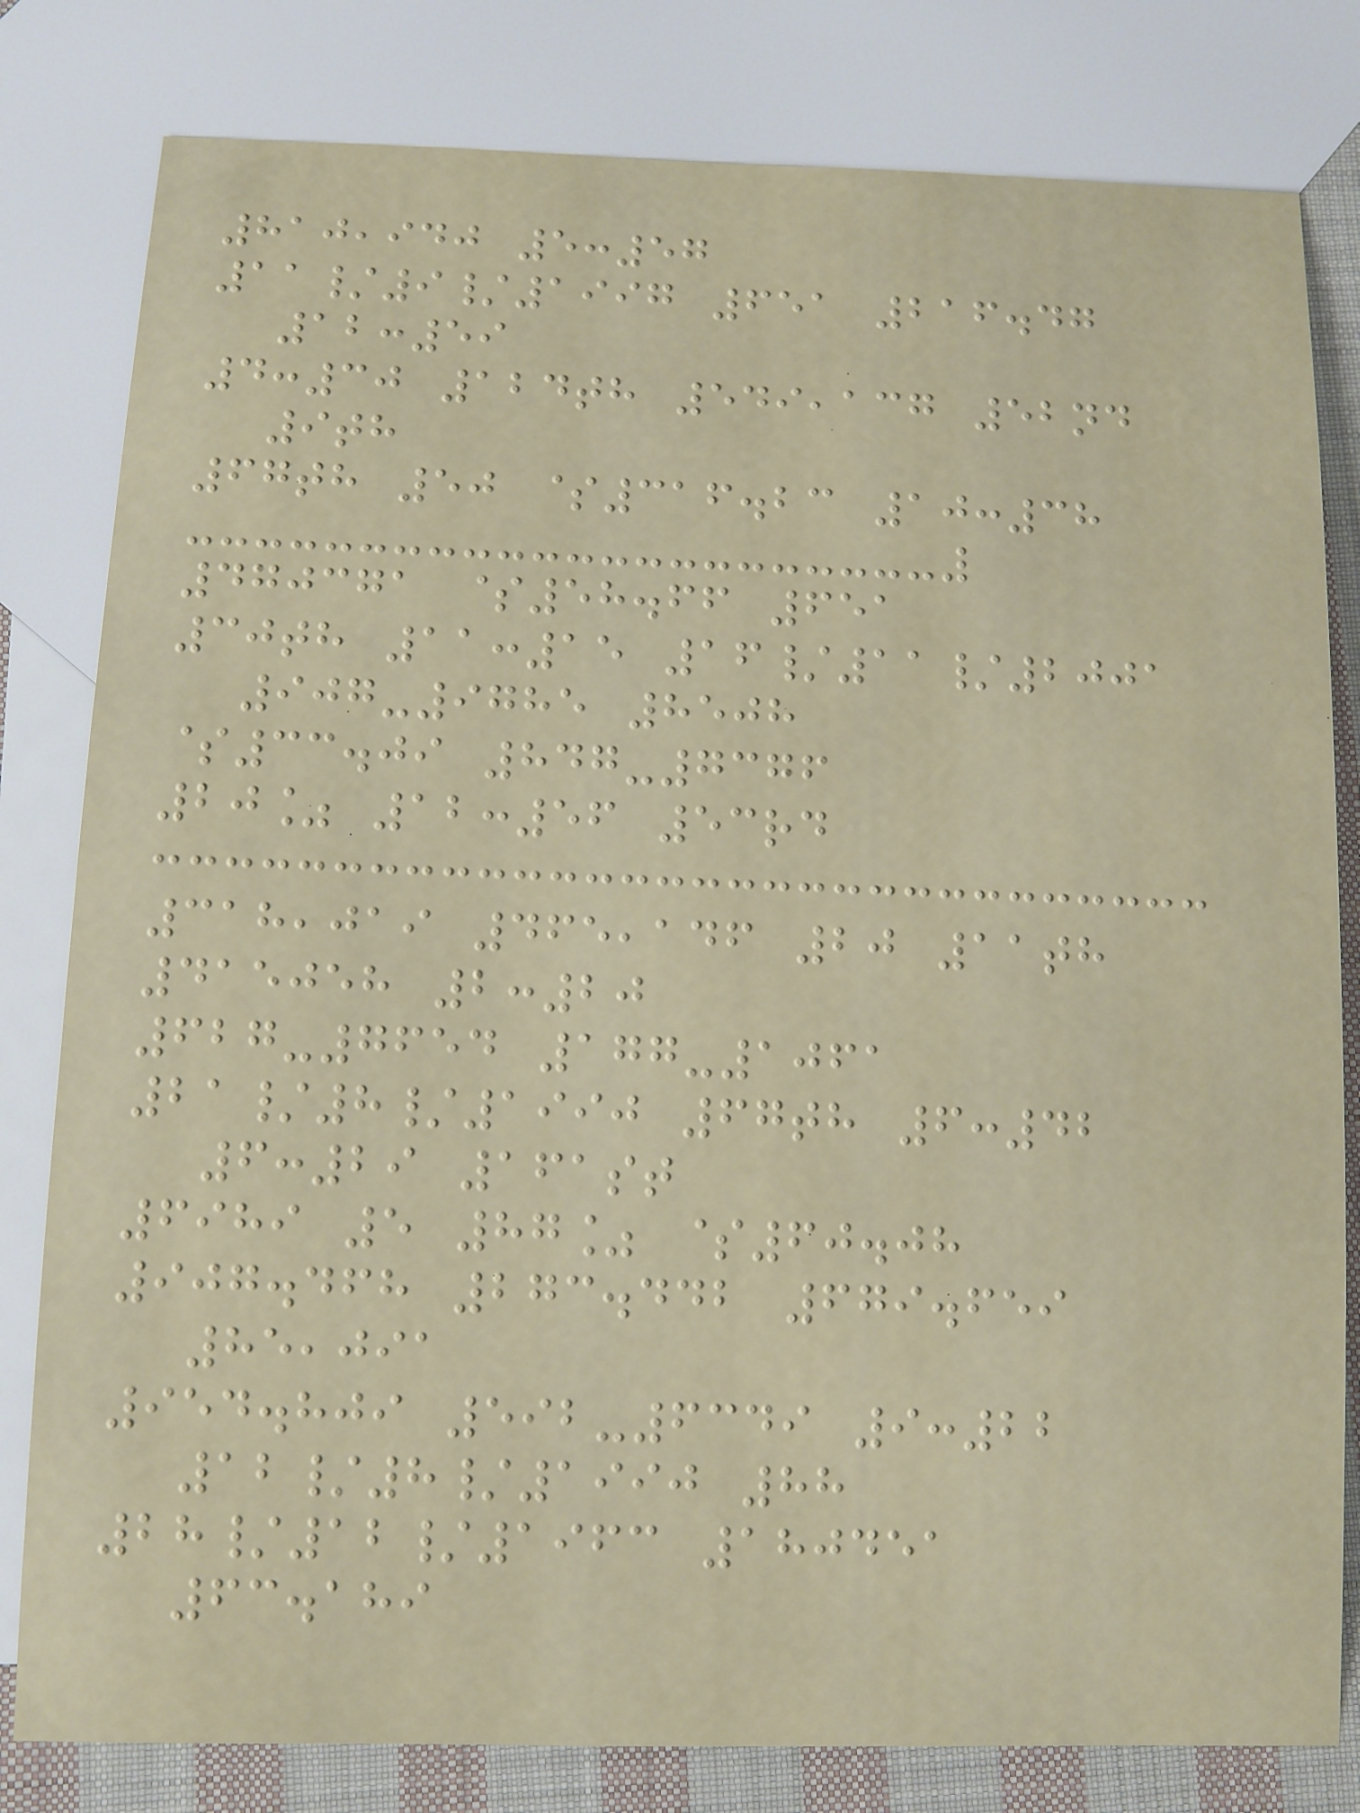810,940 5:57
11/9/1997 651 216.47
12:59
4:30 124th 549,137 52nd
9th
67th 50 $316.23 10:38
470371 $58.66 651
30th 11:15 16/11/2001
907-9785 8508
$33.09 847-7376
20% 12:56 53rd
318,019 465,146 20 11th
415058 2:20
627-7654 177-1061
21/8/1990 67th 6:42
6:29 161st
6989 5 87% $60.08
907.468 273.442 679.659
85,091
954.809 592-6349 9:22
12/8/1990 88
28/12/1963 180451
63.189
